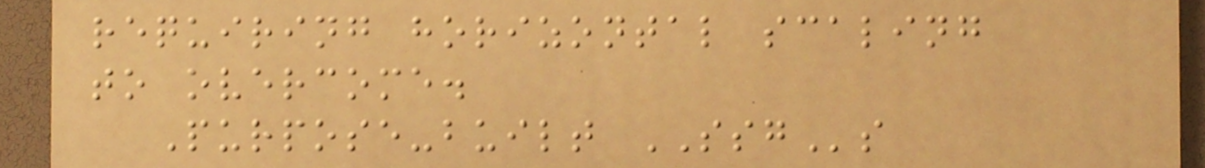requiring horizontal scaling
to overcome.
Purpose-built SSGs
